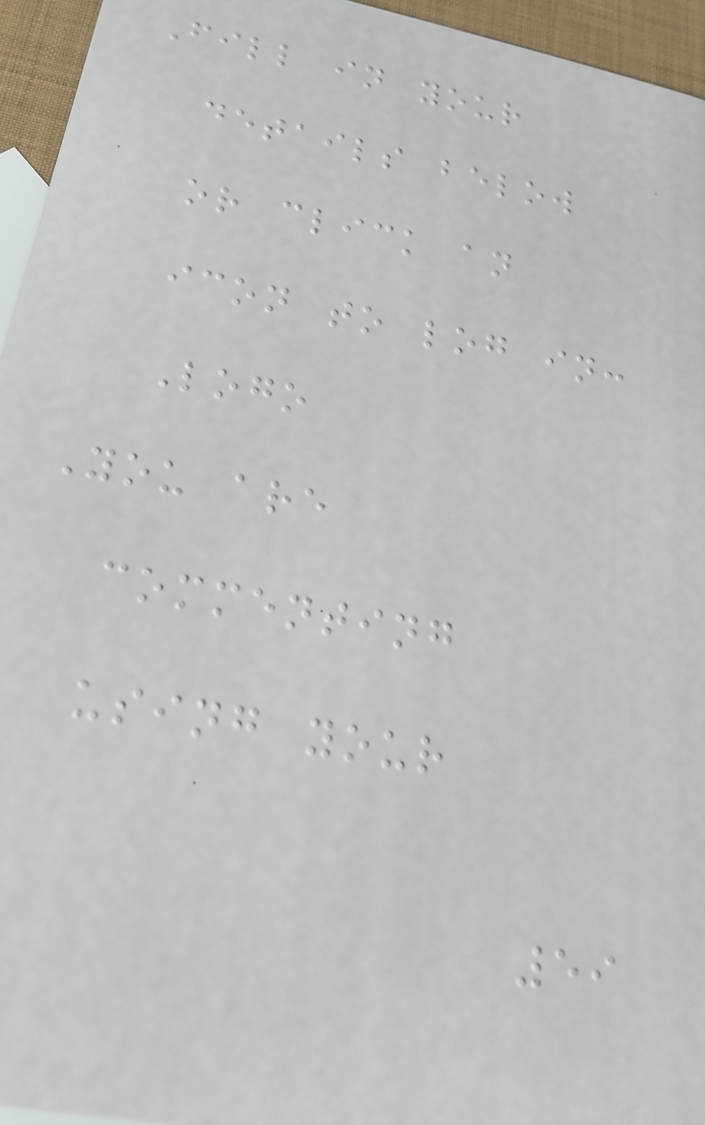Fill in your
details below
or click an
icon to log in:
Logo
You are
commenting
using your
59
